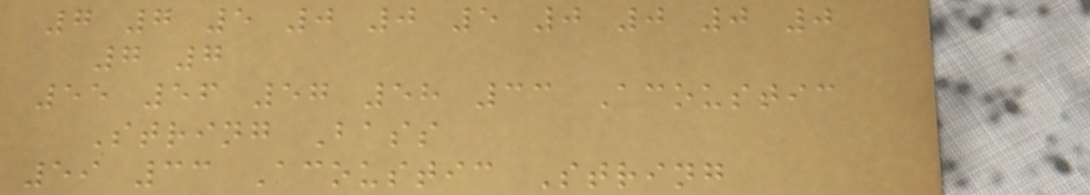7 7 5 0 0 5 0 0 0 0
7 7
55 56 57 58 33 Acoustic
String Bass
59 33 Acoustic String
